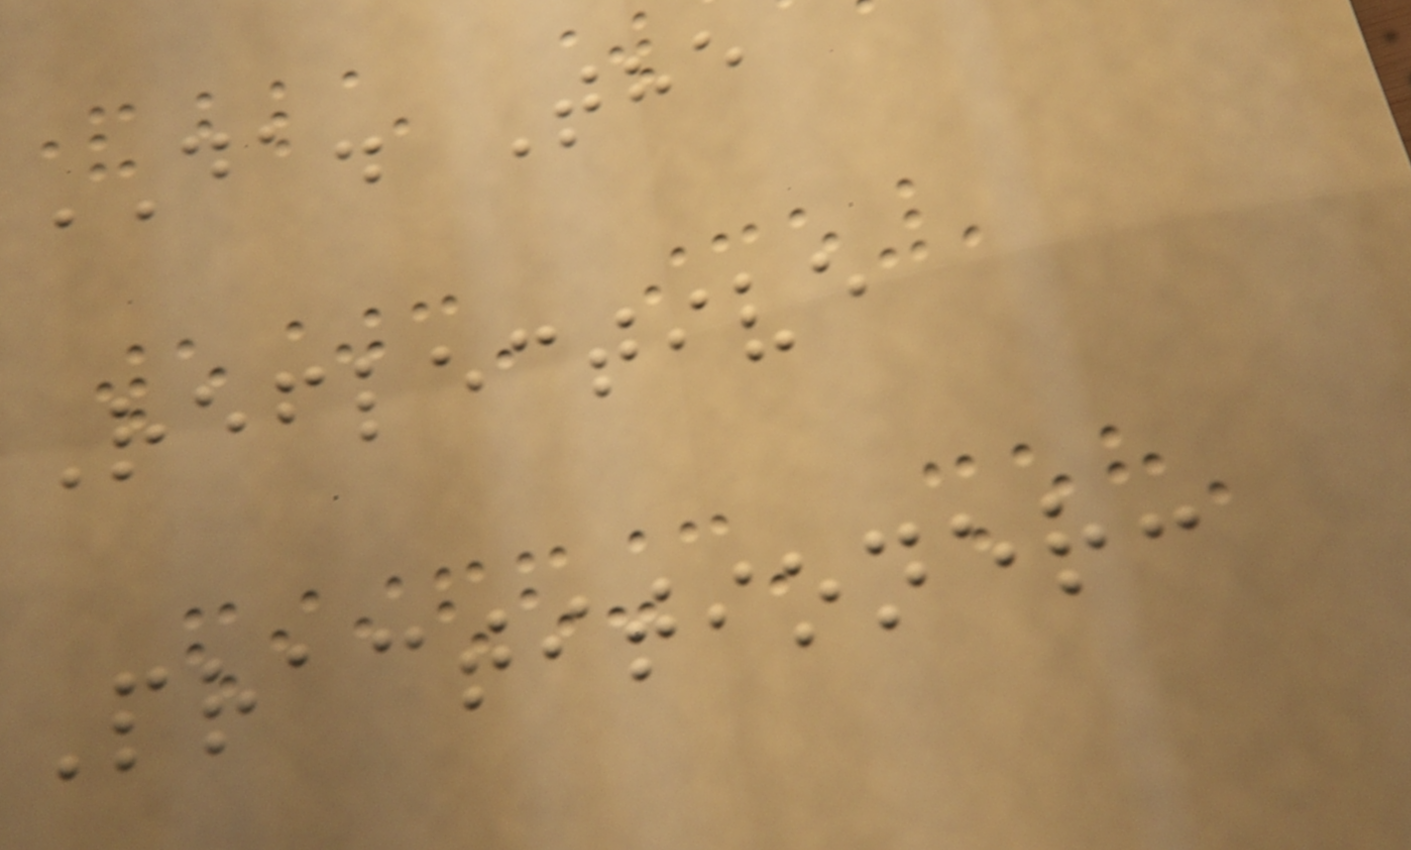DA. The
Reflective
Practitioner:
